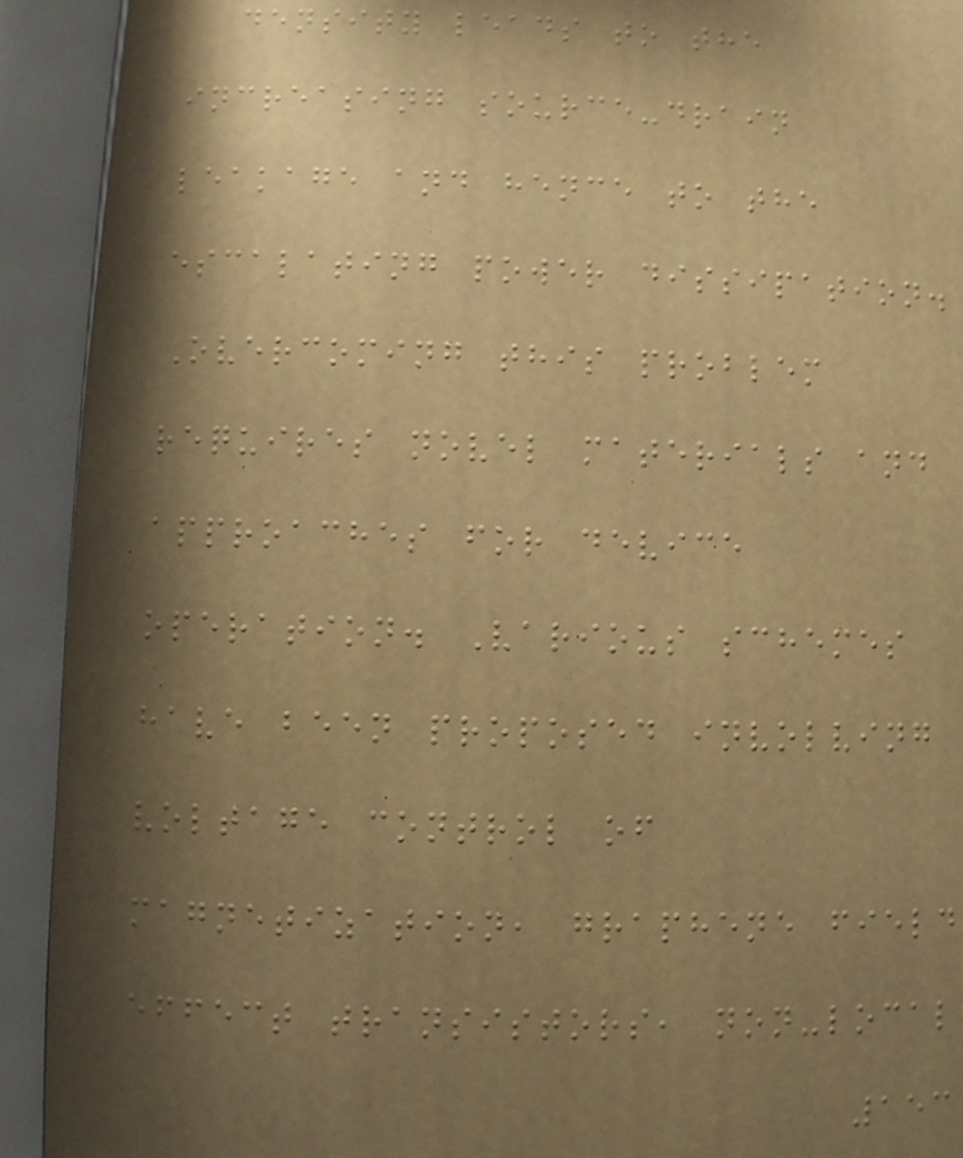density leads to the
increasing source-drain
leakage and hence to the
escalating power dissipation.
Overcoming this problem
requires novel materials and
approaches for device
operation. Various schemes
have been proposed involving
voltage control of
magnetization, graphene field
effect transistors, non-local
153
